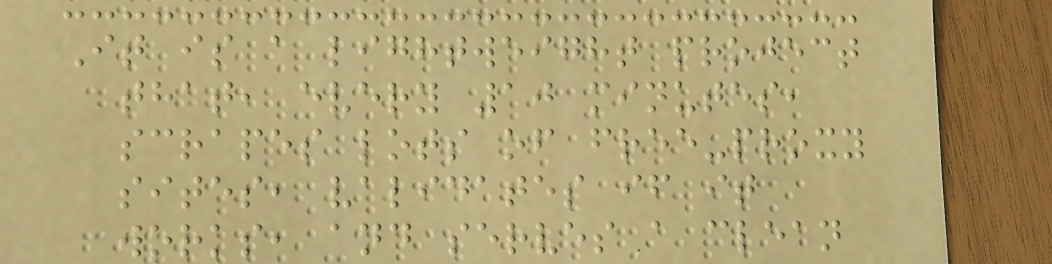It is a lightweight project
that, every 10 minutes,
scrapes lots of free-proxy
sites, validates if it
works, and serves a clean
